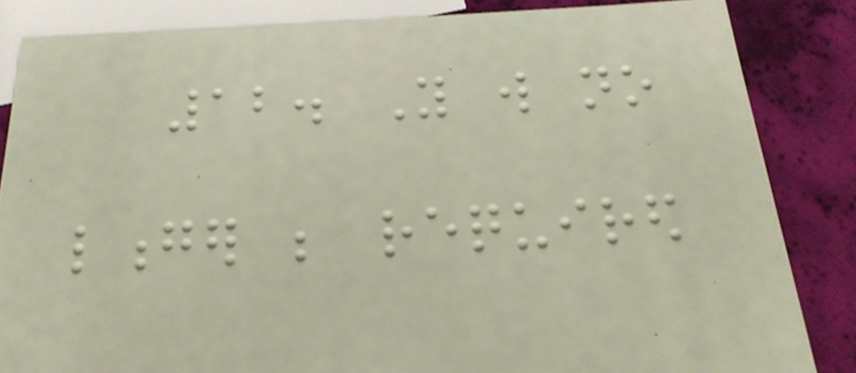12. You will no
longer be required
